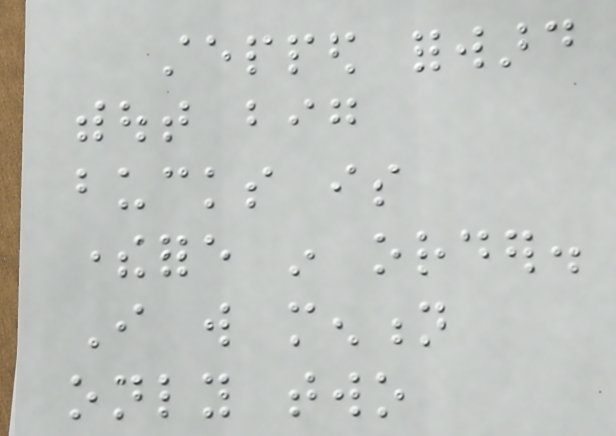stepped forward
without big
bucks is
therefore in order.
I will mention
only two
